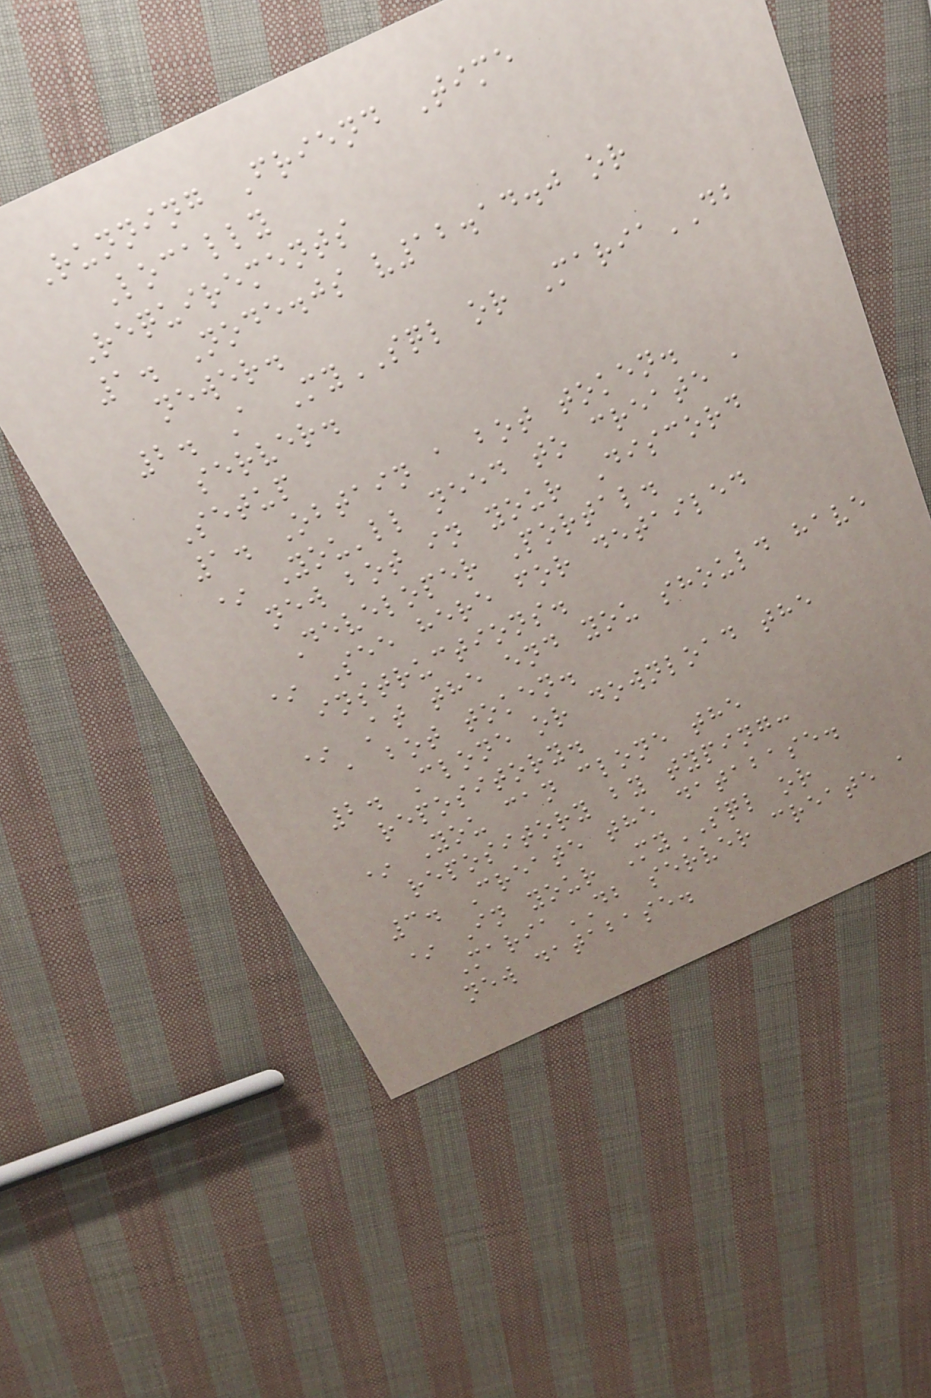Running Friend Time
Locally
Requirements
1. Node.js v12.14.0 or
newer.
2. A MySQL or MariaDB
server.
Setup
1. Obtain a bot token.
* You'll need to create a
new bot in your Discord
Developer Portal.
* See here for detailed
instructions.
* At the end you should have
a bot token.
2. Clone or download the
repository.
* You can clone the
repository by typing:
3. Create the database.
* In your MySQL or
MariaDB server create a
new database.
